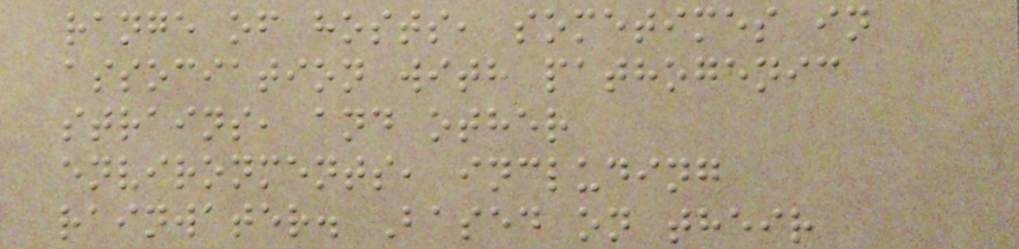range of hosts, sometimes in
association with pathogenic
strains, and other
environments, including
rainwater. Based on their
